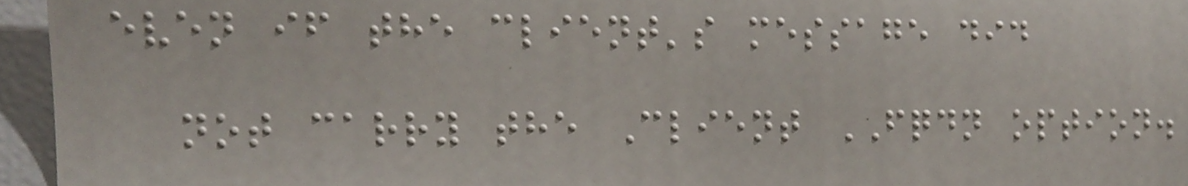even if the client's message did
not carry the Client FQDN option.
